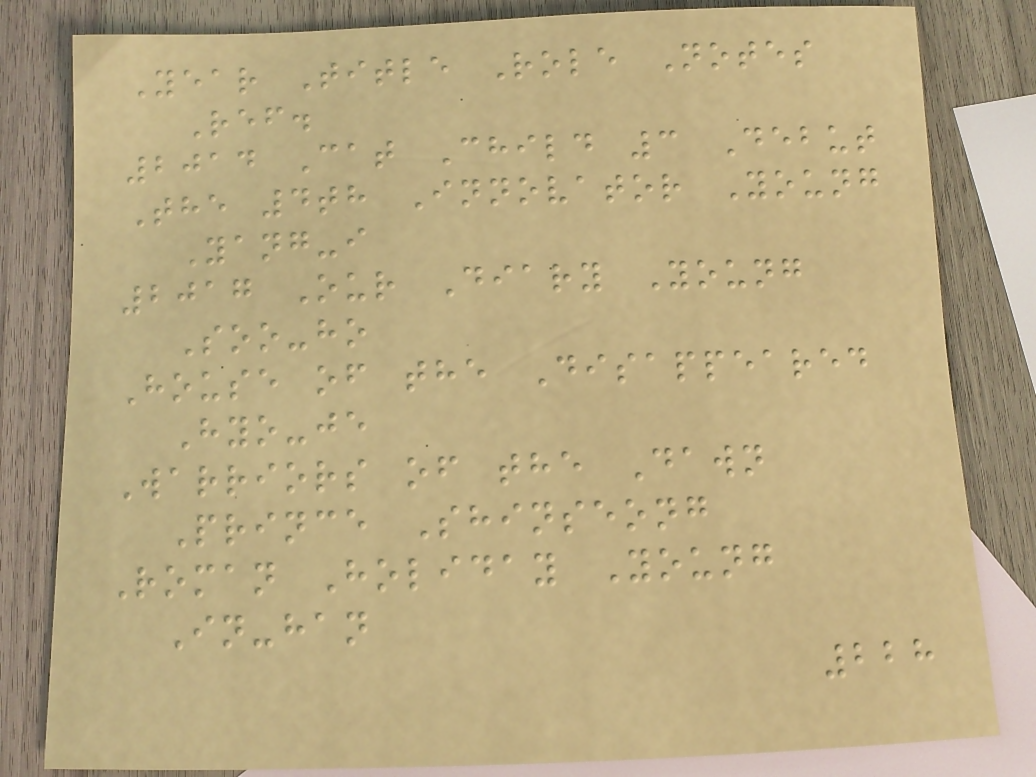Year Title Role Notes
Ref.
2014 Cat Child 3 Debut
The 4th Innovator Young
Yang-i
2017 Our Diary Young
Soo-ho
House of the Disappeared
Hyo-je
Warriors of the Dawn
Prince Shinseong
Roman Holiday Young
In-han
228
